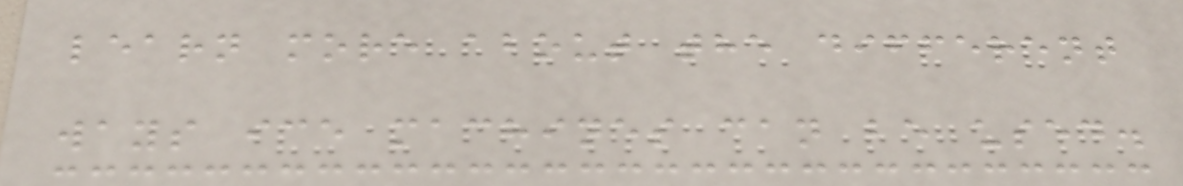learn more about the different
ways ice machines can be used.
